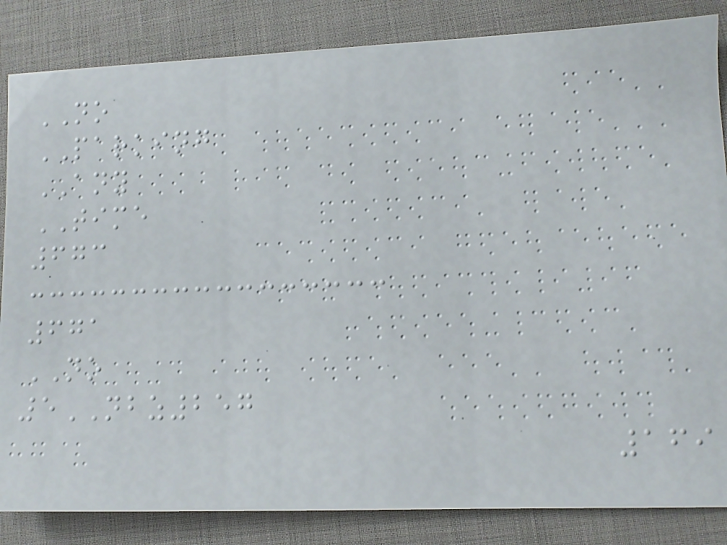NO
PARKING
ANY
TIME
673
671
NO
5NBZ257
169
